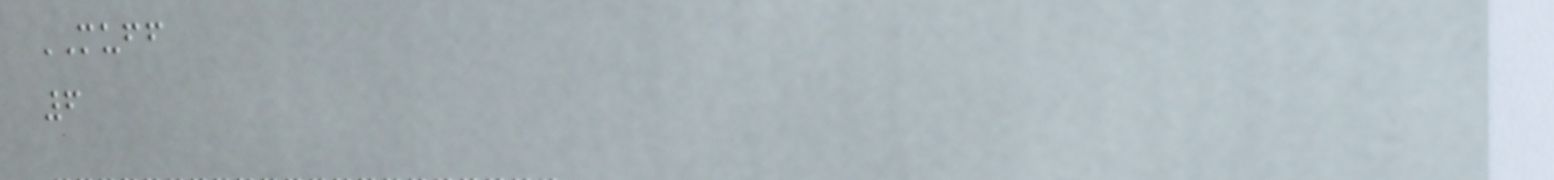MUFF
6
